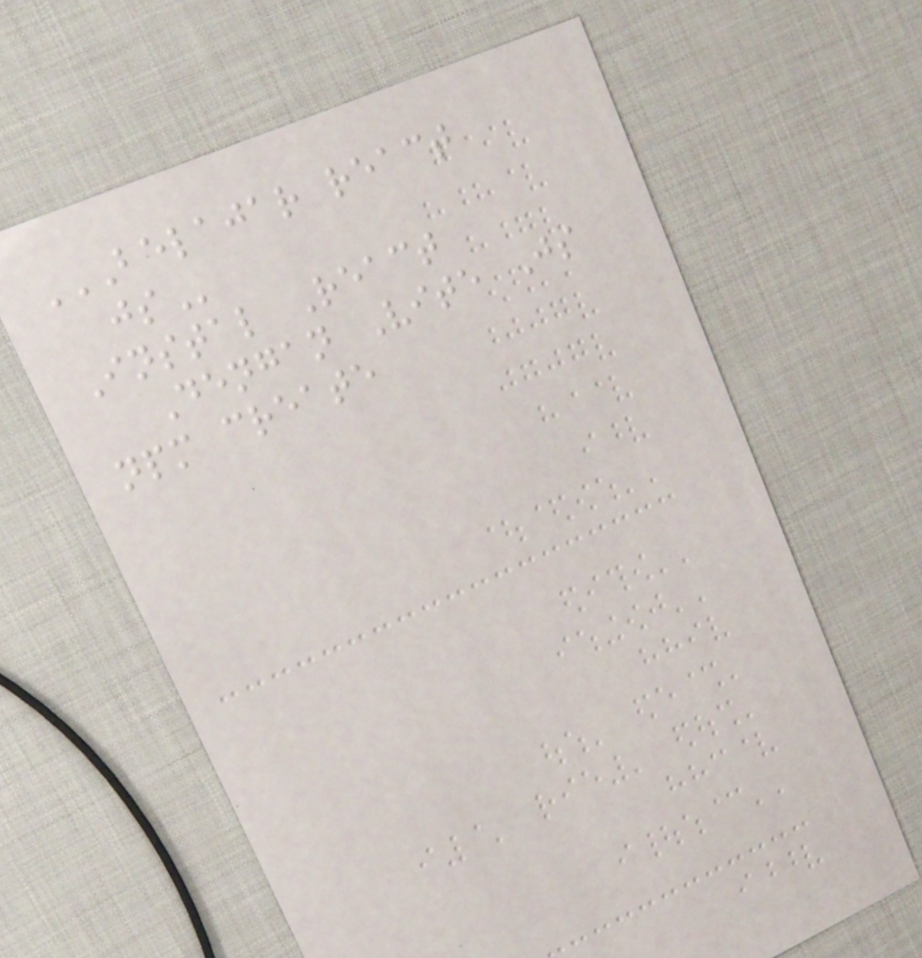BELAJAR REACT
JS
Instal React
Dengan Vite Js
npm create
